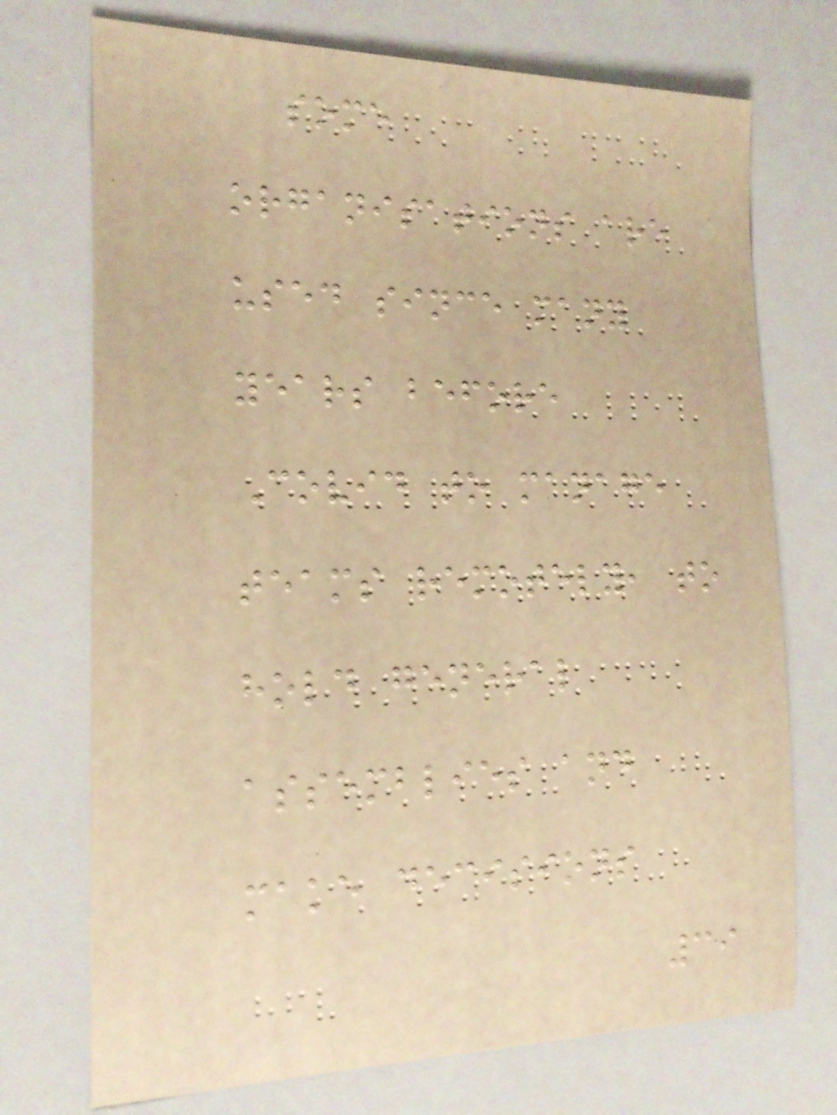some
organisations are
used since many
years before
Covid to manage
teams remotely, to
hold general
assemblies and
make decisions
39
